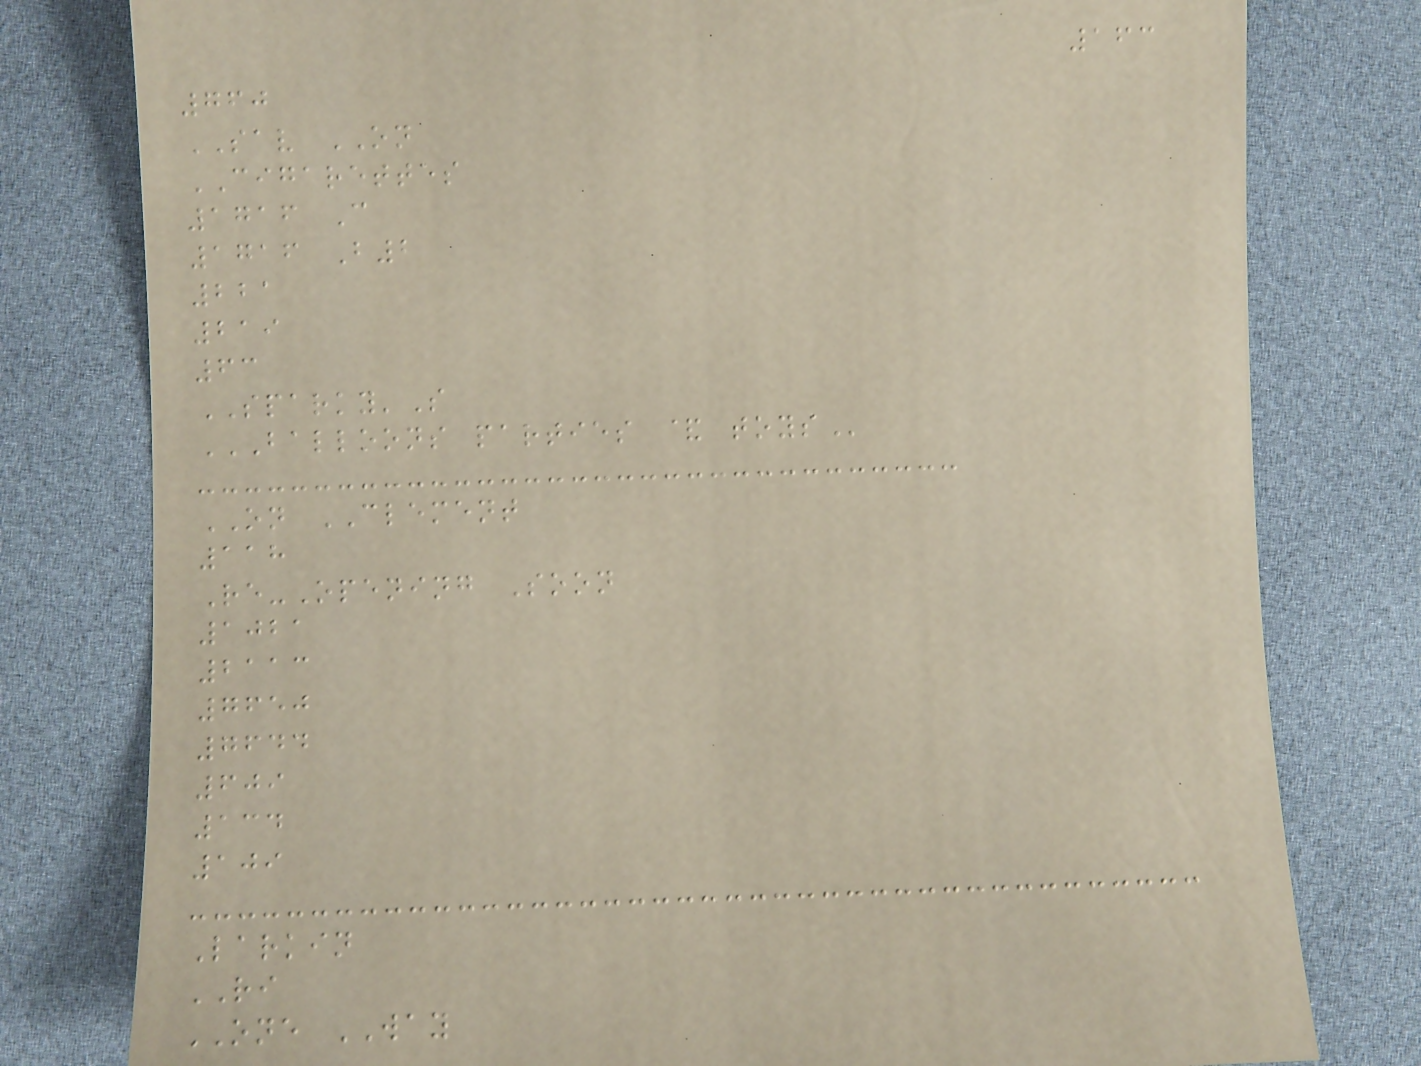163
760
SAV ON
CIGARETTES
1716 C
1716 B2
221
219
63
SPARKY'S
BALLOONS PARTIES & TOYS
ON CLEMENT
118
Re-Opening Soon
1021
2113
7650
7644
609
134
109
Larkin
RI
ONE WAY
